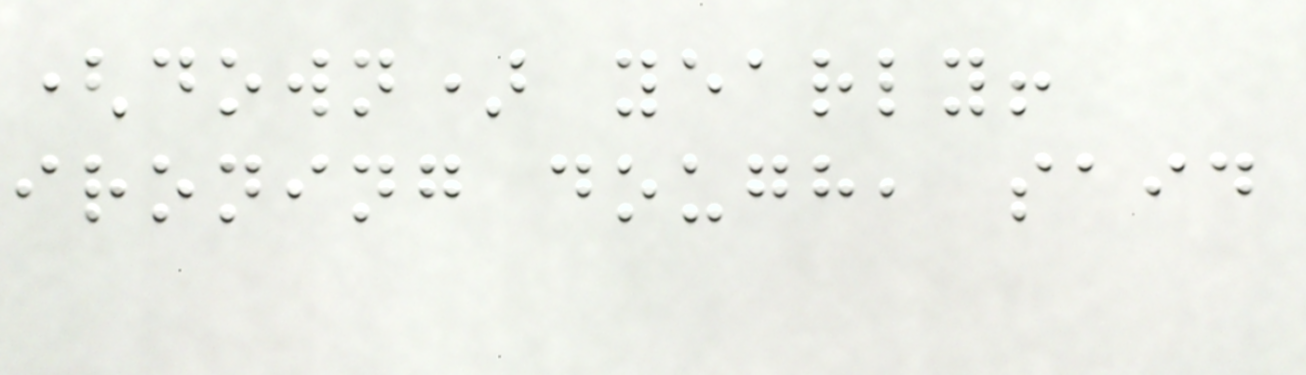(down) yearly!
ironing dough, said
